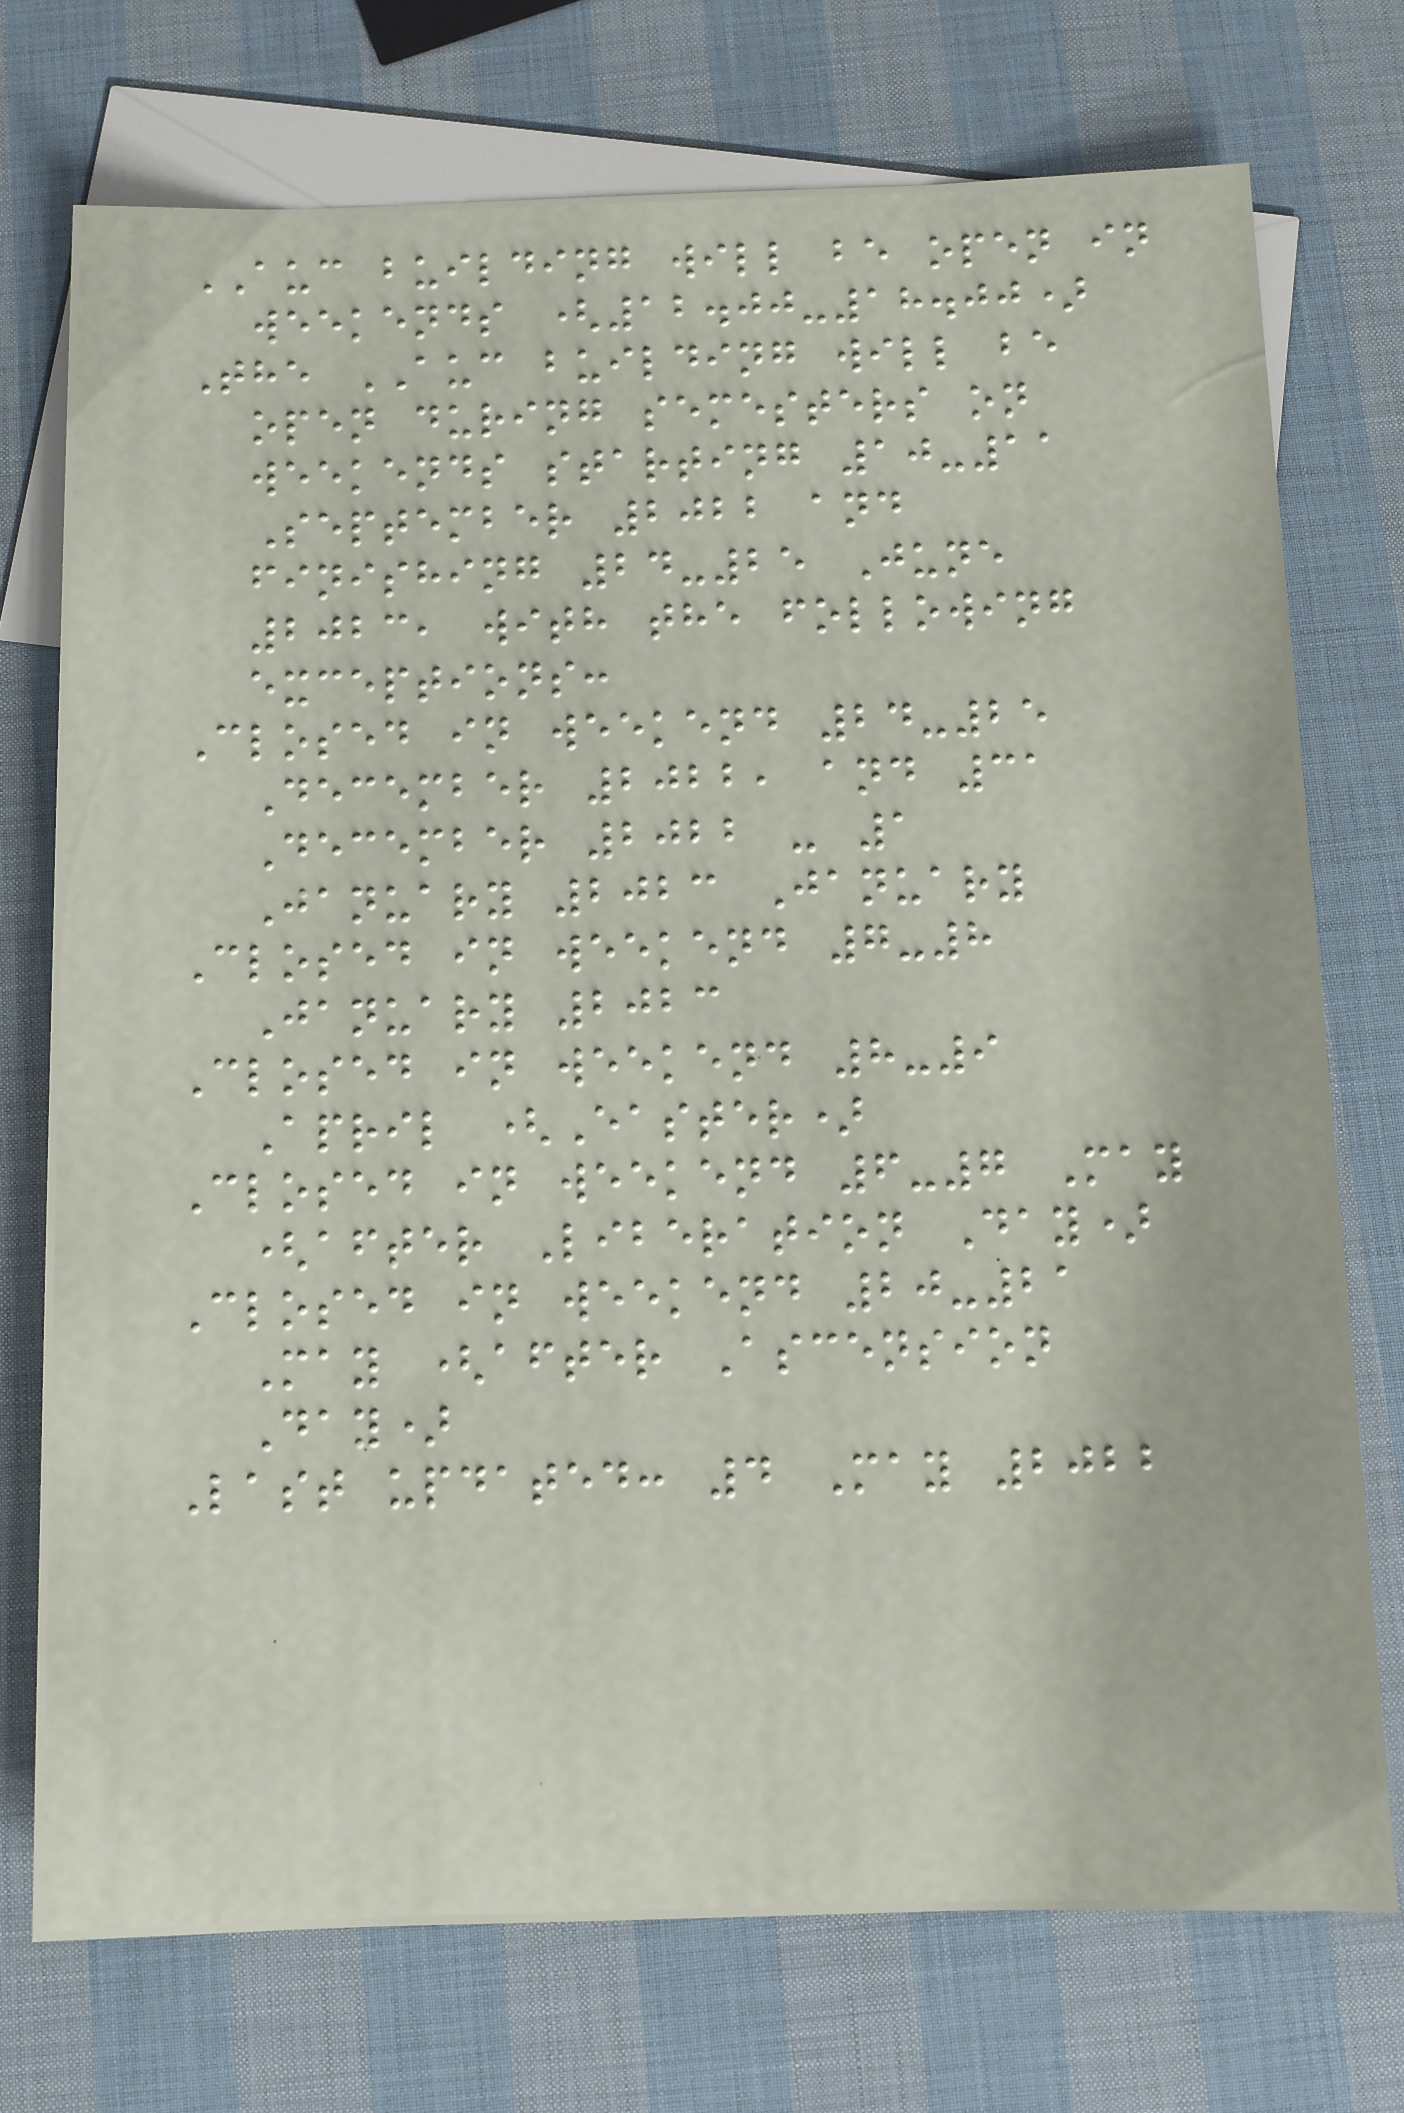AUC building will be open in
weekends (12.00-18.00)
The AUC building will be
open during semesters on
weekends starting 10-11
September 2022 and
finishing 24-25 June
2023, with the following
exceptions:
Closed in weekend 24-25
December 2022, and 31
December 2022 - 1
January 2023 January
Closed in weekend 7-8
January 2023
Closed in weekend 8-9
April (Easter)
Closed in weekend 6-7 May
(after Liberation Day)
Closed in weekend 20-21
May (after Ascension
Day)
Last updated: 4 May 2022
